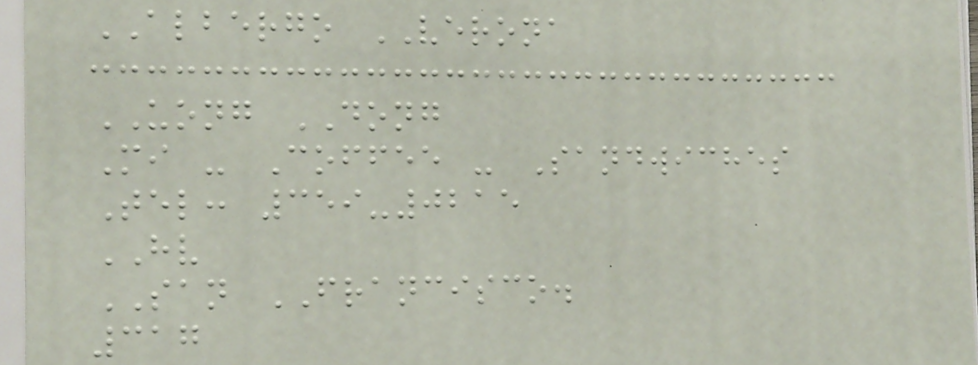ALBERGO VERONA
UONG DONG
Mi - Coffee - Sandwiches
Tel: 359-0215
HV
SAN FRANCISCO.
317
